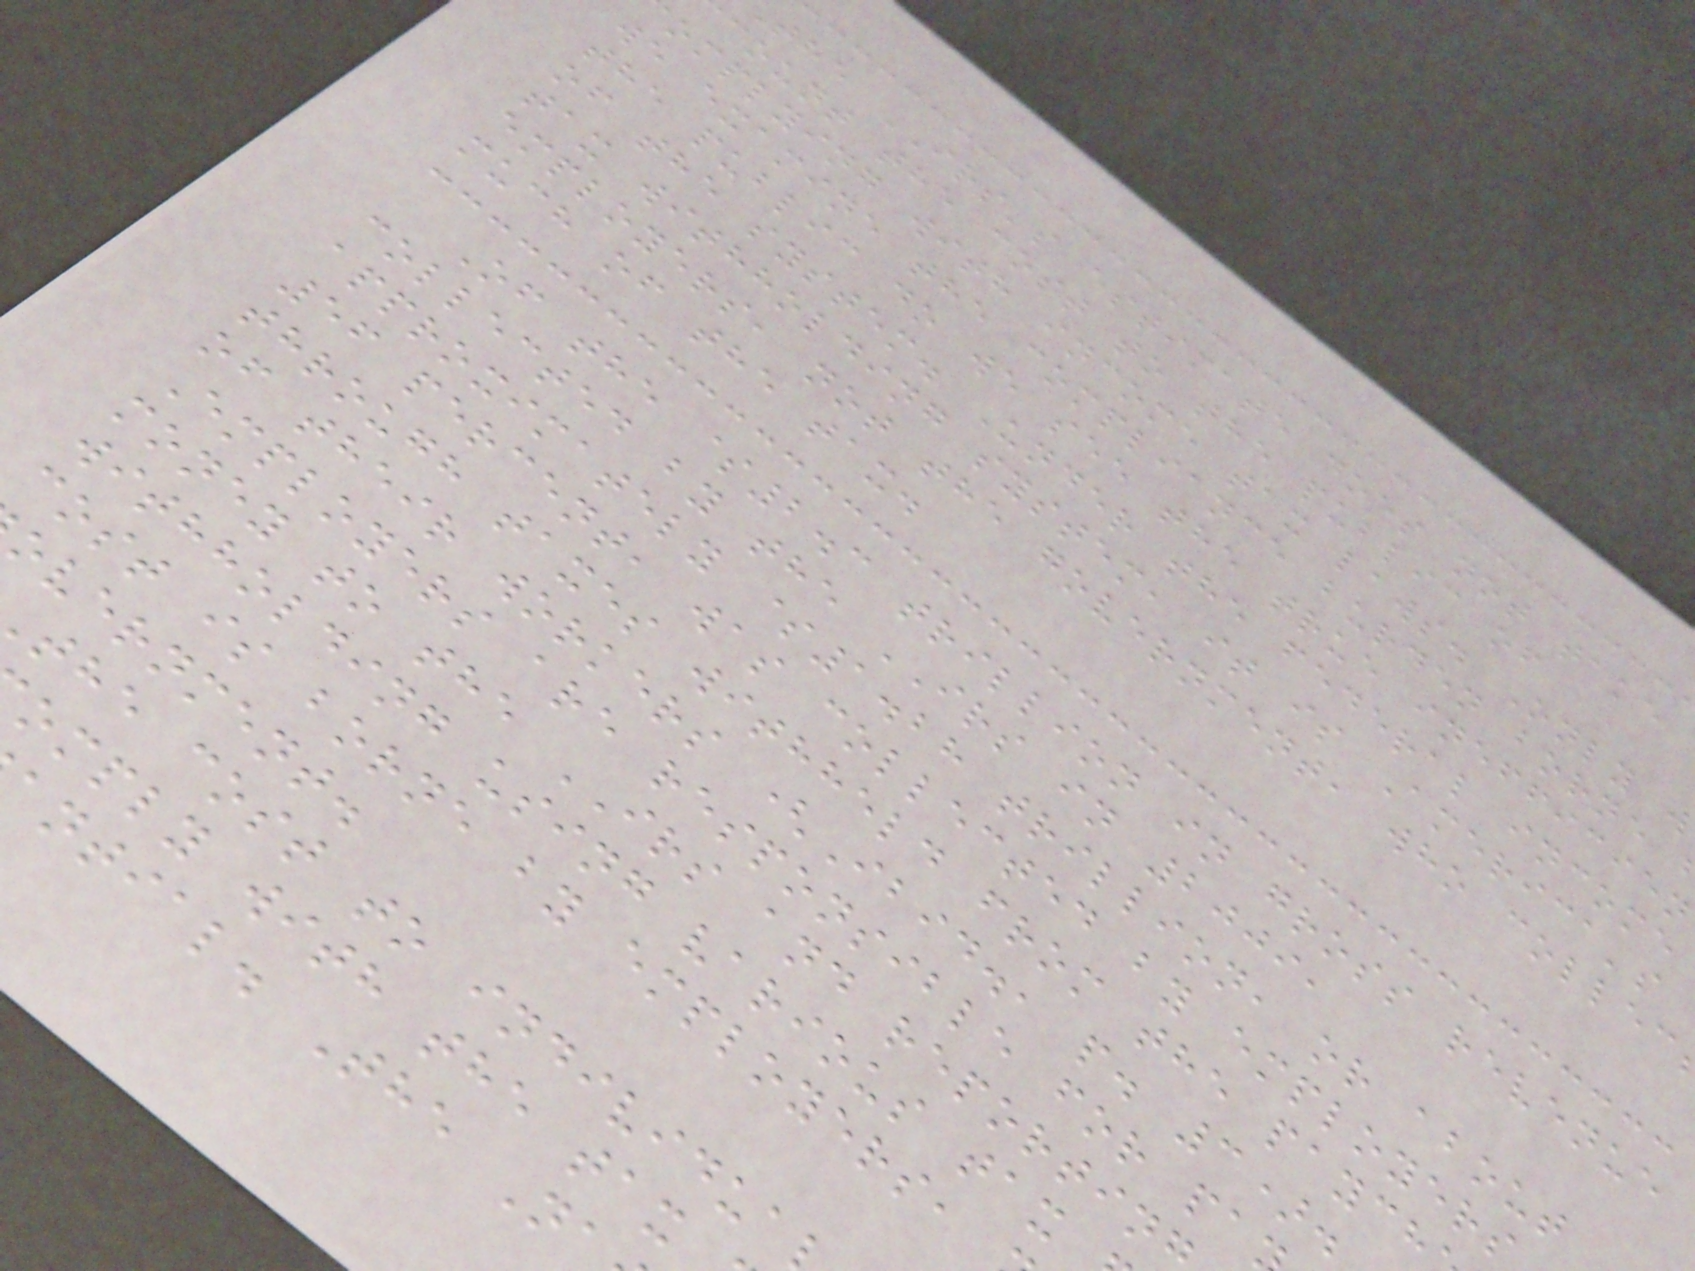the IRS's estimate does not take
count the cost to the public of
omplying with income tax laws. Only w
we examine the compliance burden borne
the public do we see the true inefficien
of the system. Under the federal income
tax withholding system, it is America's
employers, not the government, who collec
much of the tax.
Of the $2.3 trillion in gross revenue
collected by the IRS in 2009,
approximately $1.28 trillion, or about
56 percent, was collected by employers
through taxes withheld from the paych
of their workers (Ibid., p. 3).
Employers are responsible for pa
money to the IRS and reportin
withholding using various tax
cost is borne by employers,
overnment.
the cost to individua
omply with the tax
ntial. The N
